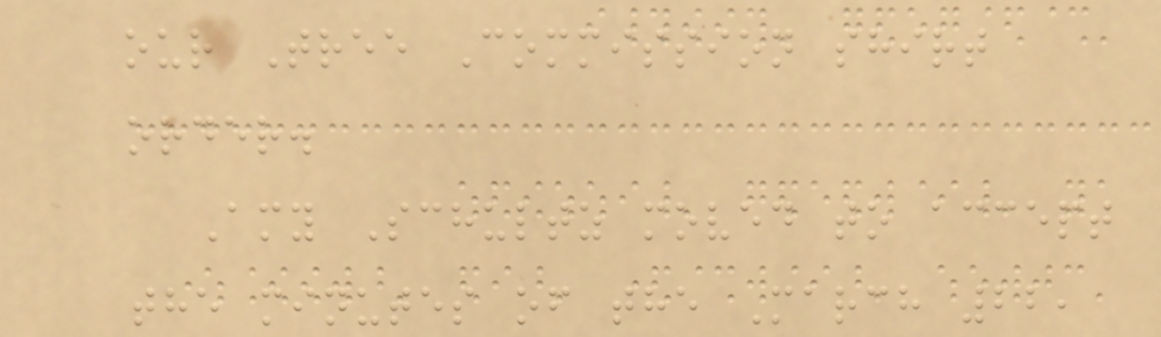our Tree Commission shirt
order.
Amy Schultz moved to accept
the minutes of the March 22,
